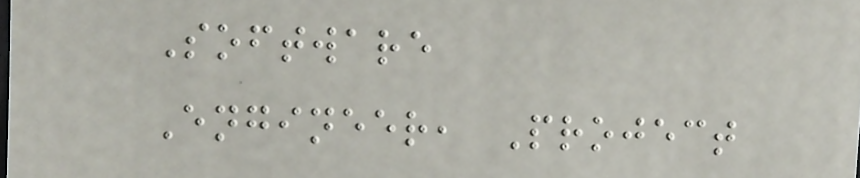Software
Engineer, Project
